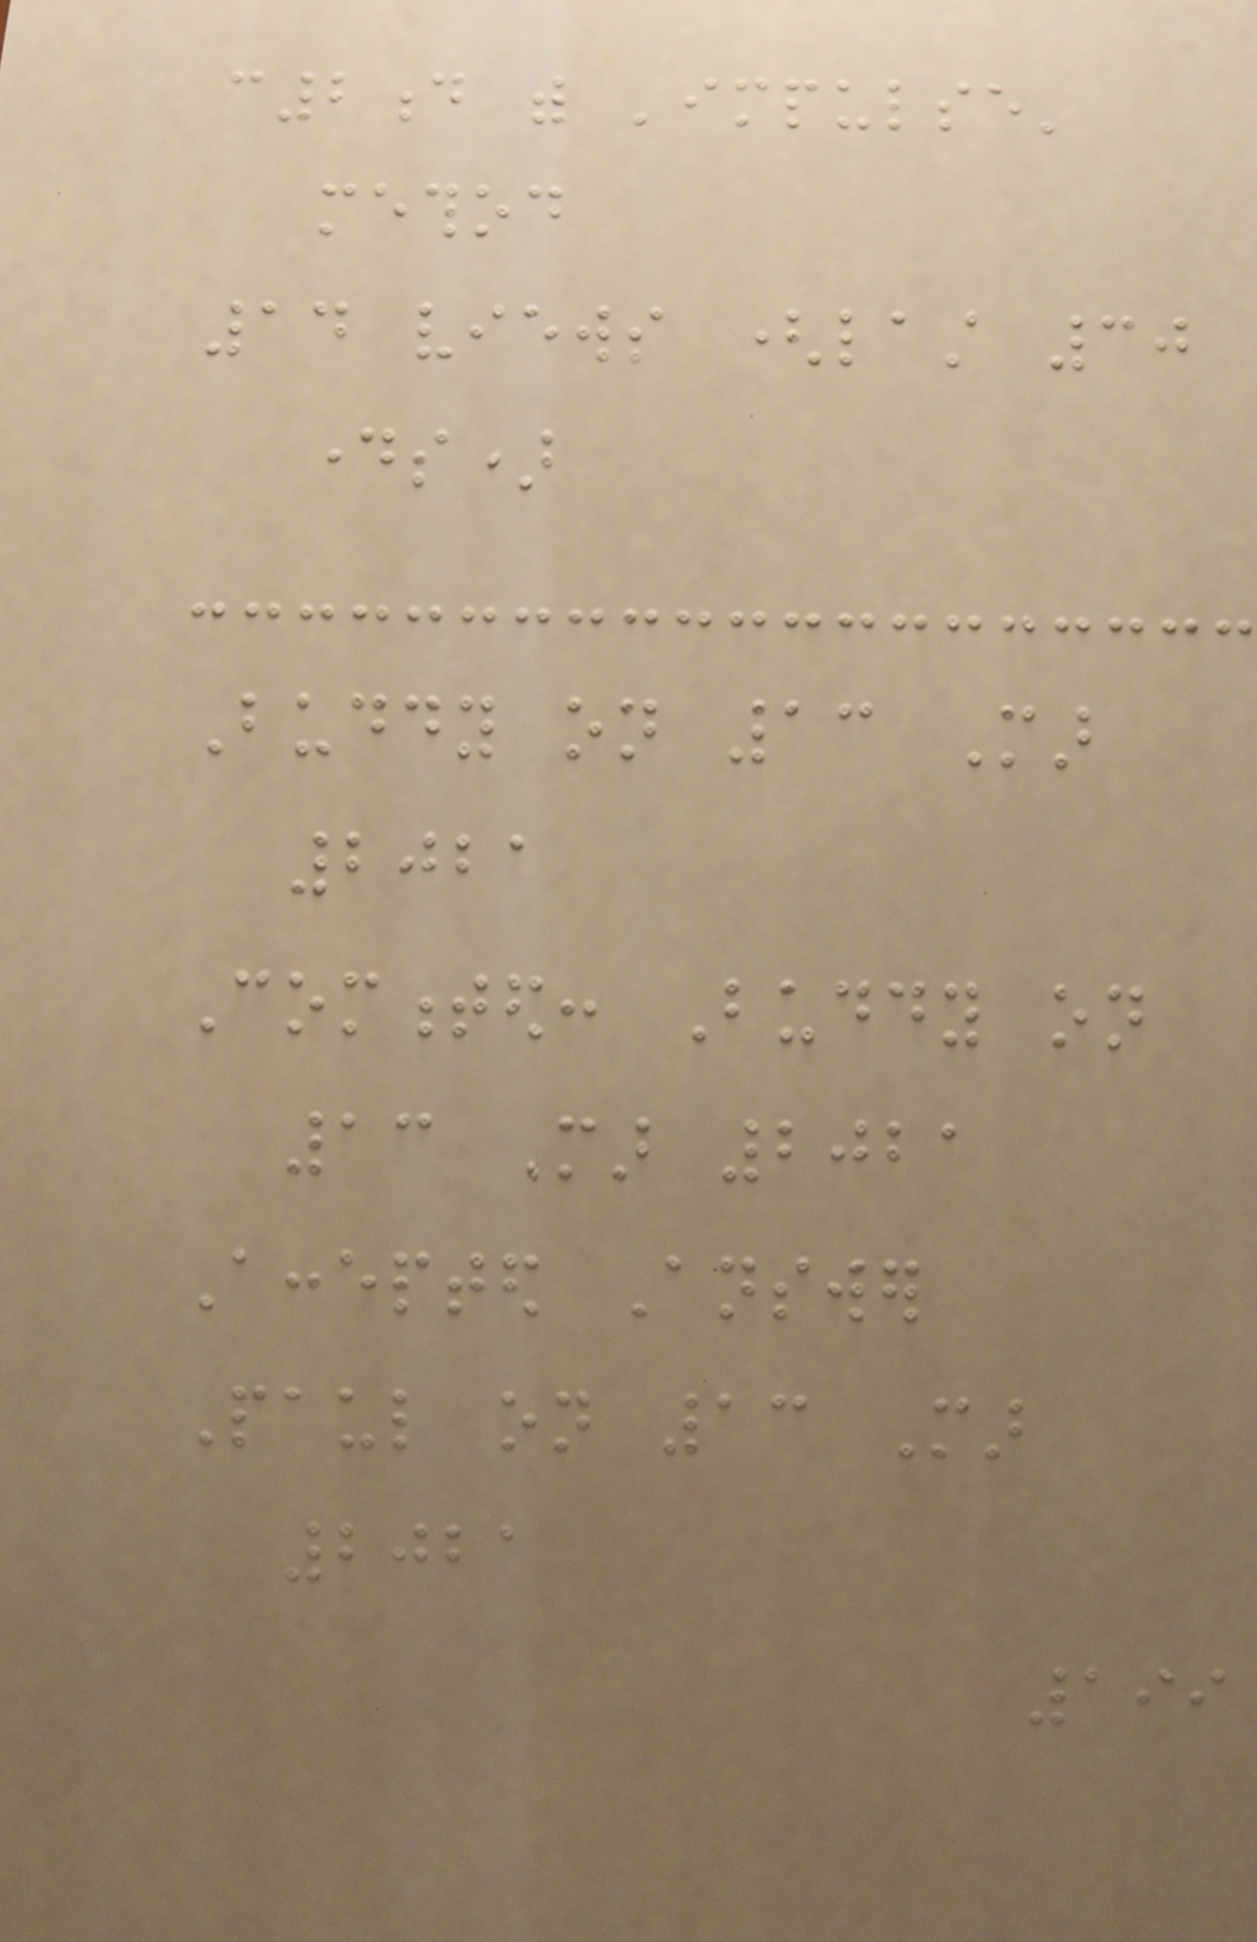c2d with 'impulse'
method
14 views (last 30
days)
Buddy on 13 Mar
2021
Commented: Buddy on
13 Mar 2021
Accepted Answer
Paul on 13 Mar
2021
199
